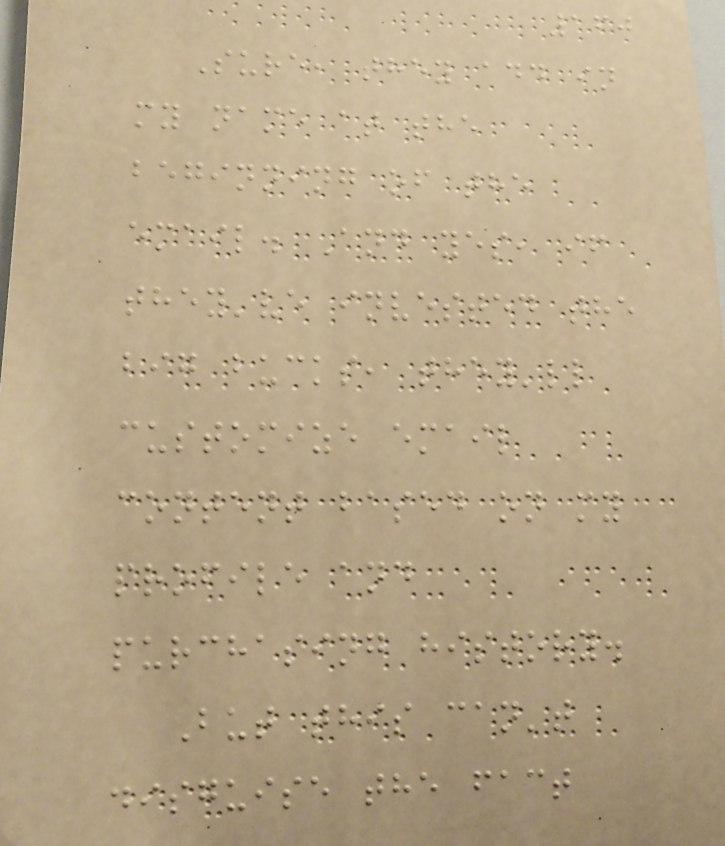160
Sure, they add in
my name at the
beginning of the
email. And yes, if
they've invested the
big bucks, they'll
customize email
content based on my
profile and
purchasing history.
But this can't
disguise the fact
